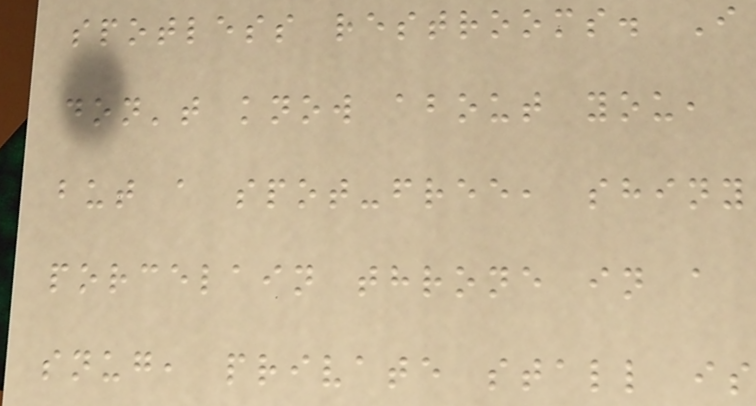spotless restrooms. I
don't know about you,
but a spot-free, shiny
porcelain throne in a
snug, private stall is
